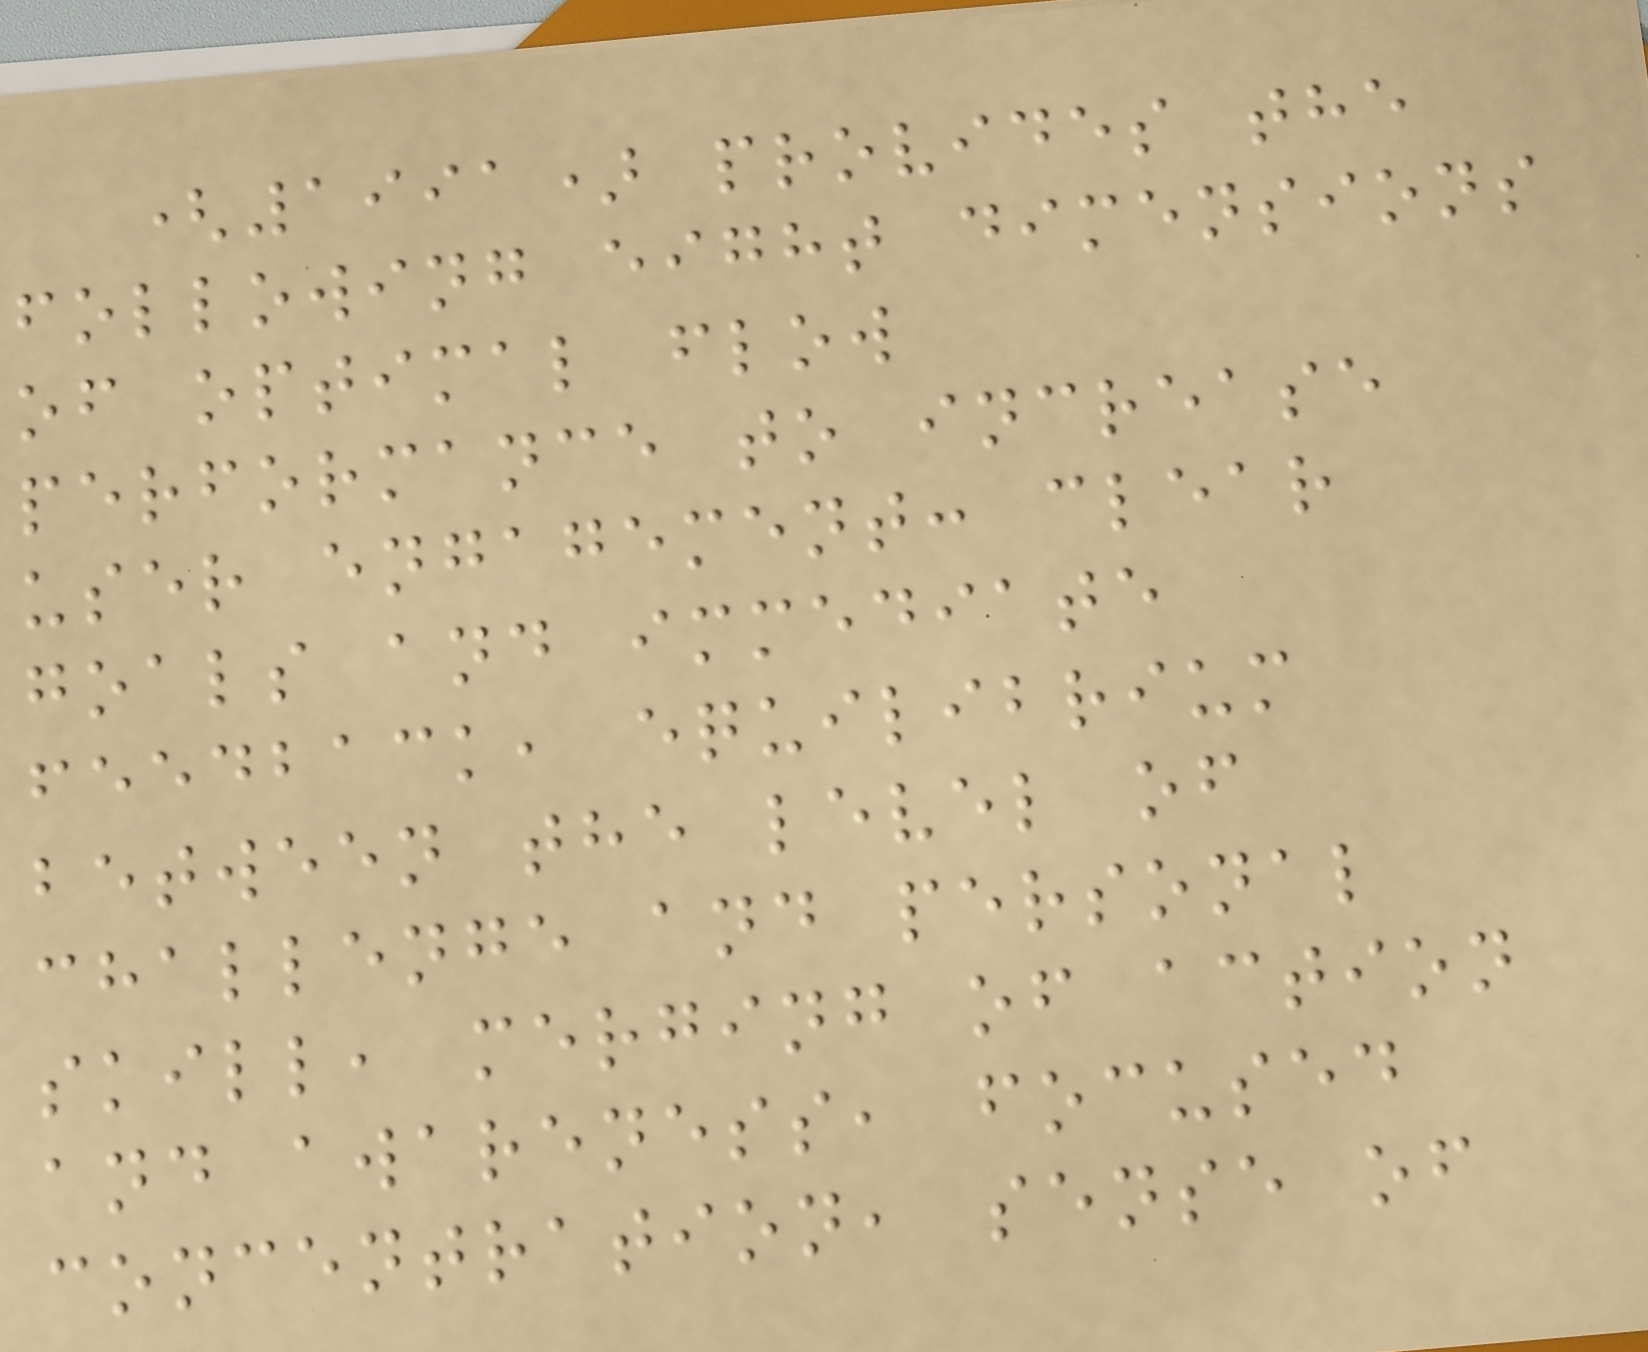(1991) provides the
following eight dimensions
of optimal flow
performance to increase
user engagement: clear
goals and immediate
feedback, equilibrium
between the level of
challenge and personal
skill, merging of action
and awareness, focused
concentration, sense of
